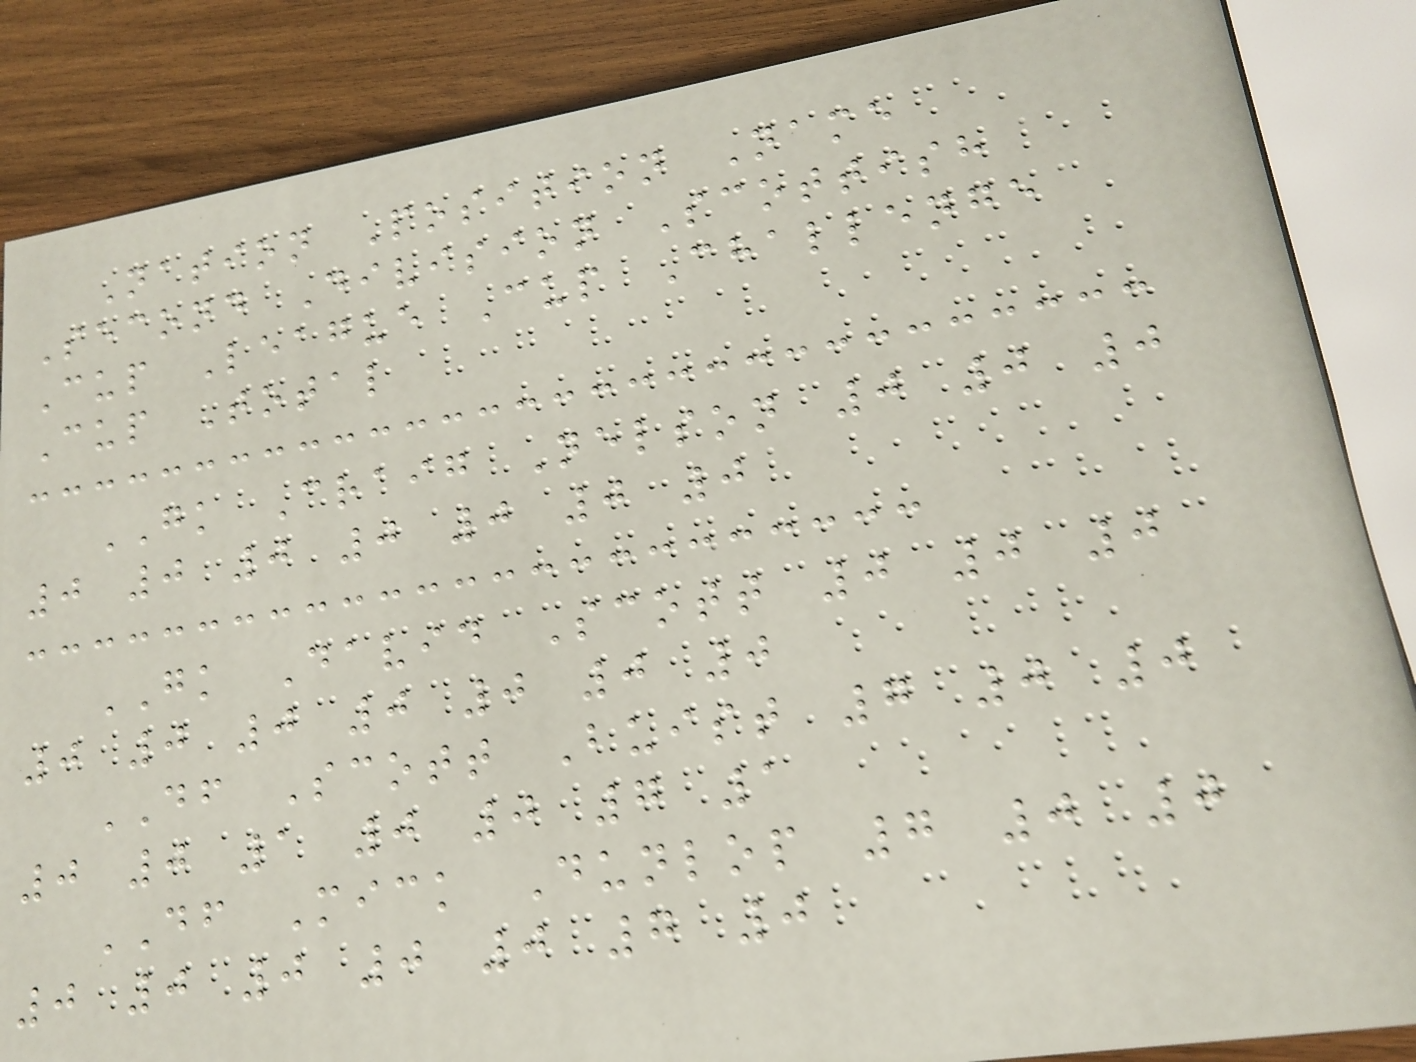Nation Position Name
Second Division Scottish
Cup League Cup Challenge
Cup Total
GK Craig Nelson 0 0 0
0 0 0 0 0 0 0
GK David Scott 0 0 0
0 0 0 0 0 0 0
DF Scott Buist 7 0 0
0 0 1 0 0 7 1
DF Mick Dunlop 7 0 0
0 0 0 0 0 7 0
